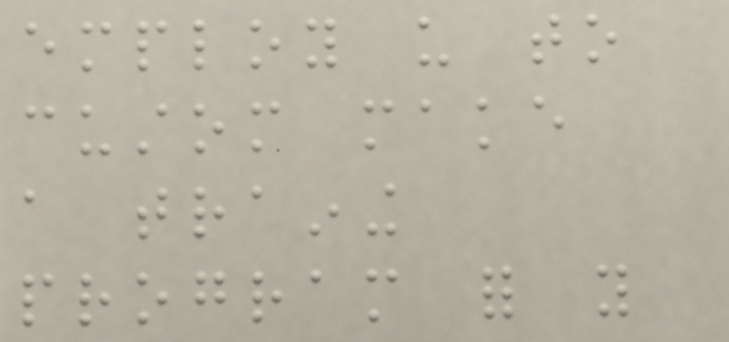employ us to
custom make
a training
program for you
